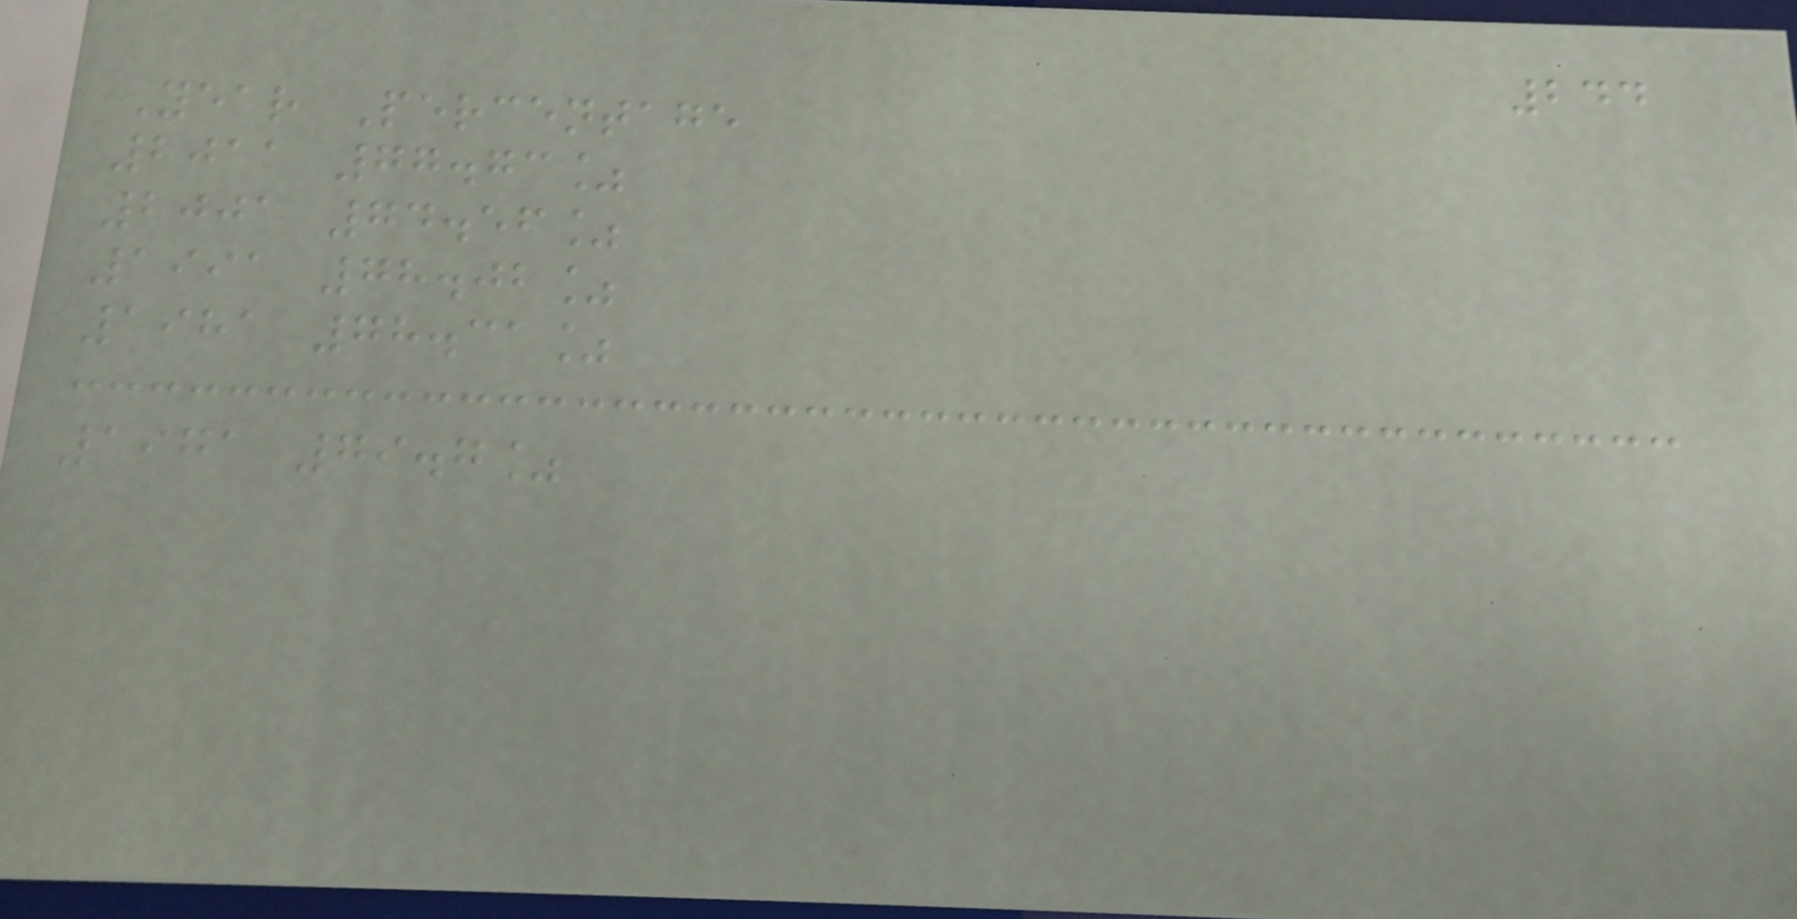244
Year Percentage
2011 77.73%
2001 74.56%
1991 78.02%
1981 78.31%
1971 79.7%
